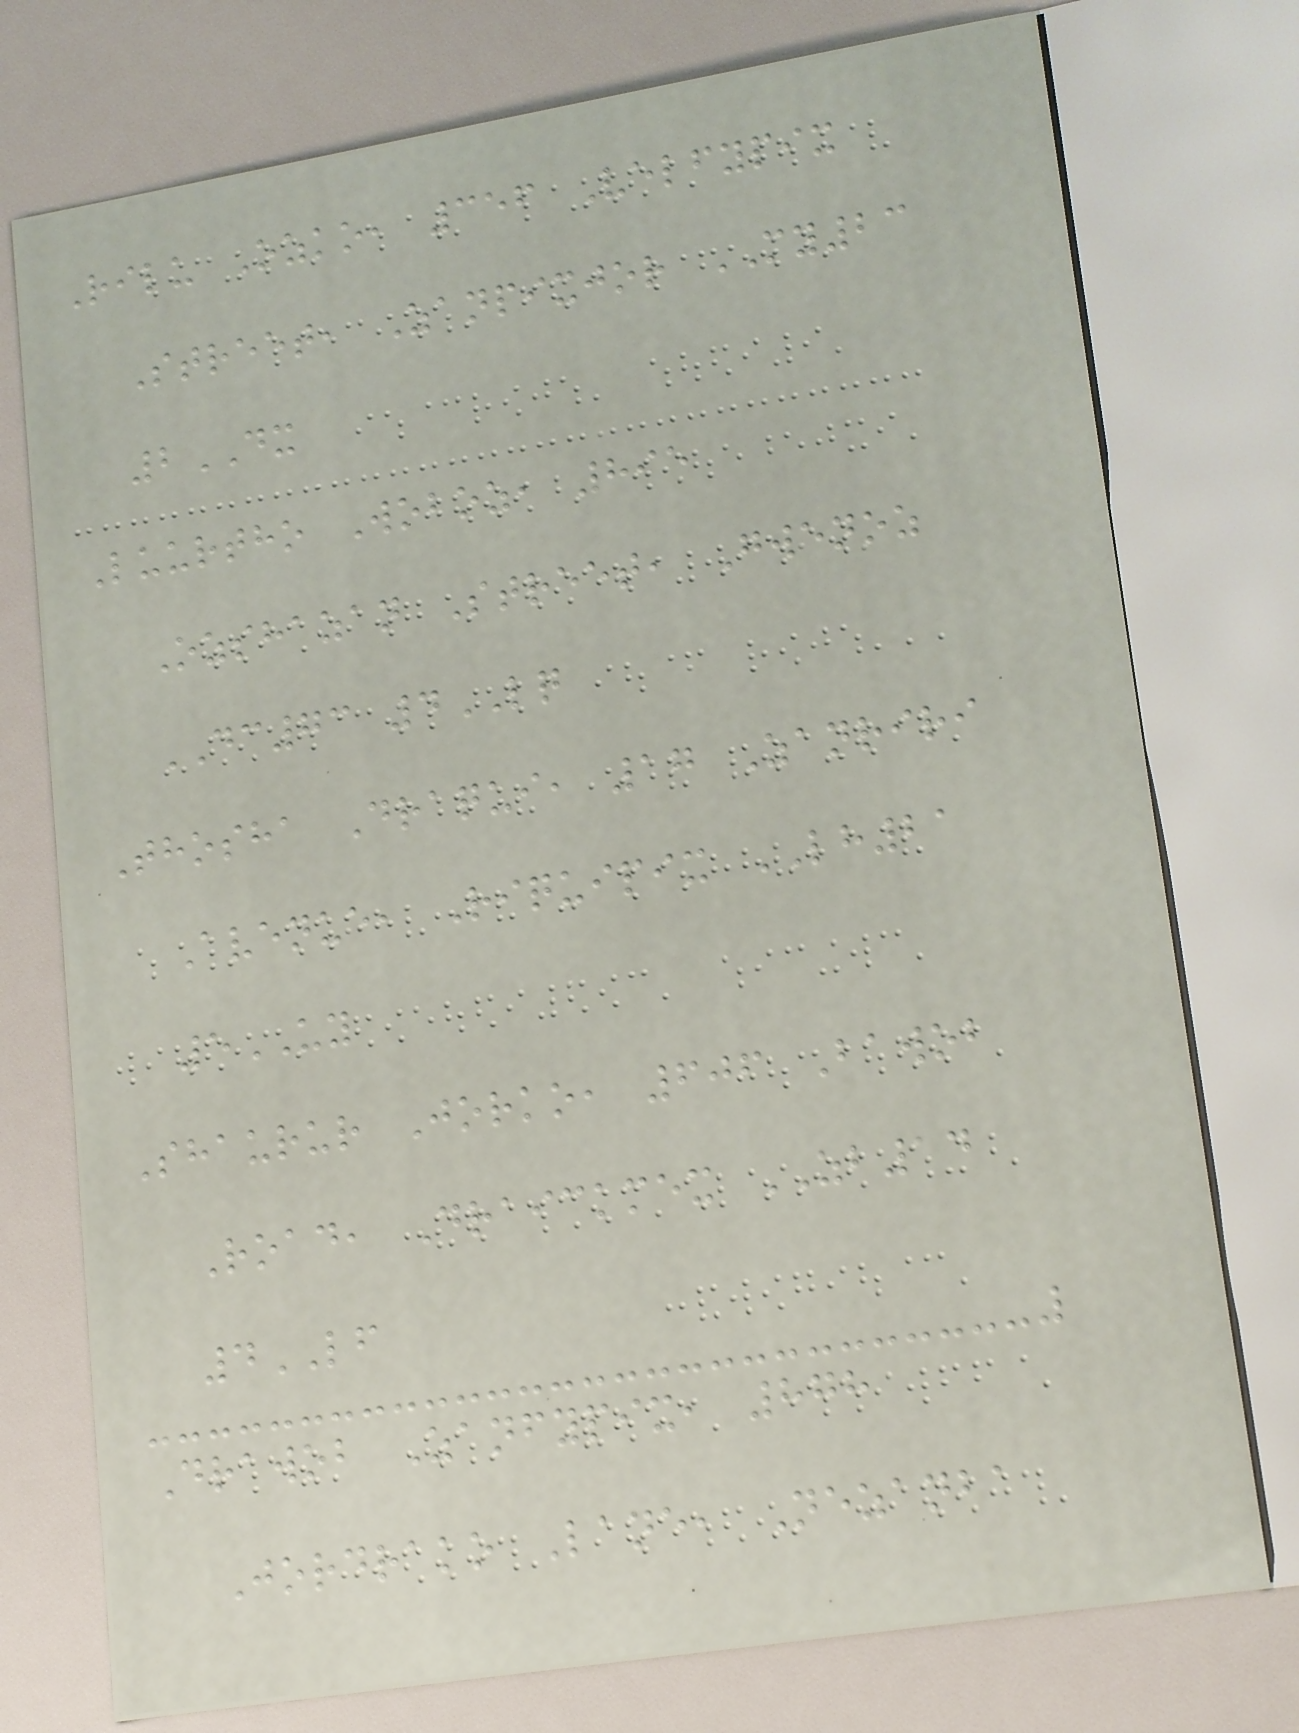Rilu Ozko, 356 Velfypix
Street, Zanpixjor MY23
2DX
Luurtho Woboz, 895
Ozshazan Street, Gwenoz
DC73 4LQ
Thosha Draqui, 17 Zanriri
Avenue, Riquipix LH21
5UY
Shaurur Jorko, 606 Bawob
Road, Draickmex ZB14
4LF
Drawob Zanfypix, 878
Jordrako Lane, Nezanba
